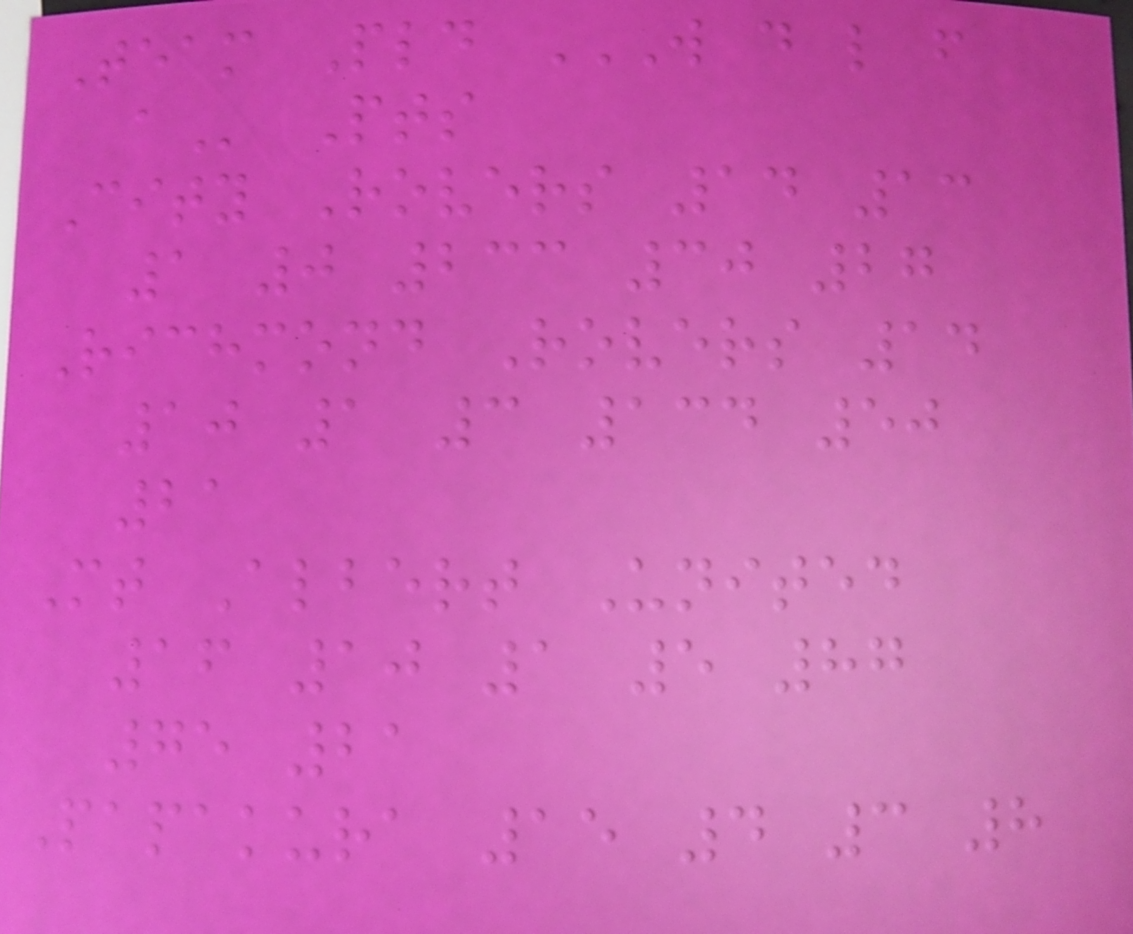Team Pld W D L F
A Pts
City Rovers 14 13
1 0 233 30 27
Richmond Rovers 14
10 1 3 134 50
21
Mt Albert United
16 10 1 5 87
75 21
Papakura 15 4 3 8
